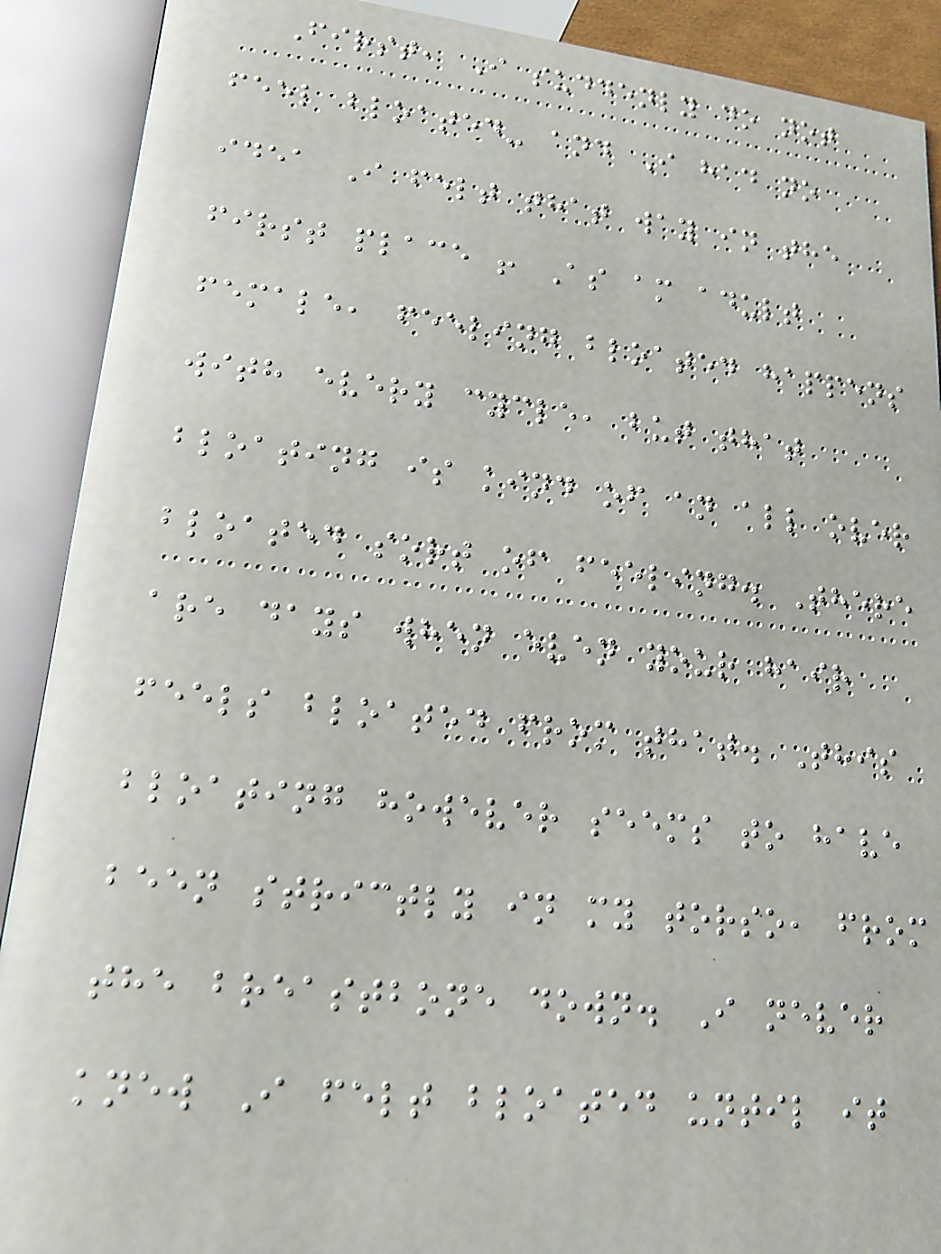First, I suddenly do not
feel bloated- and I had no
idea I felt that way in the
first place ! As am adult
female, feeling bloated happens
with every cycle, but that
bloating is kind of an all over
bloated sort of feeling. There
are days when even your hair
feels bloated from that. This
bloating however seems to have
been strictly in my torso, from
the breastbone down. I never
knew I felt bloated until it
